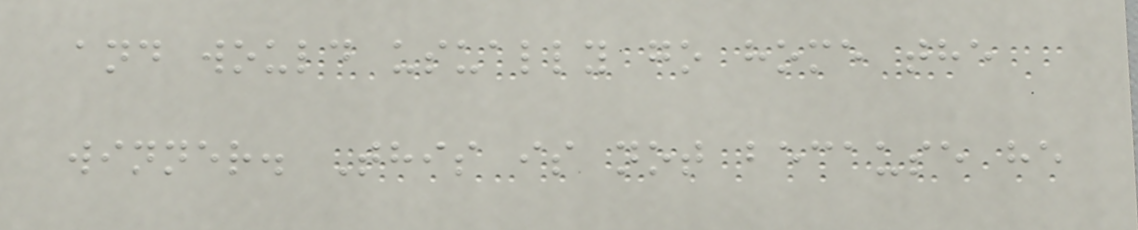and would usually go home the
winner. This is not because he
